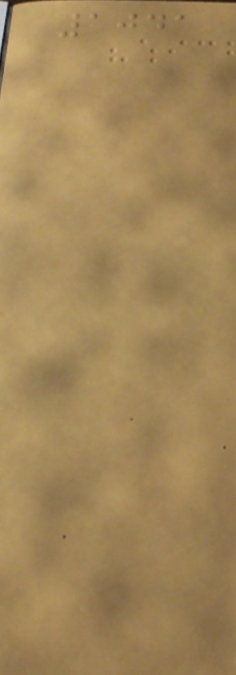1041
